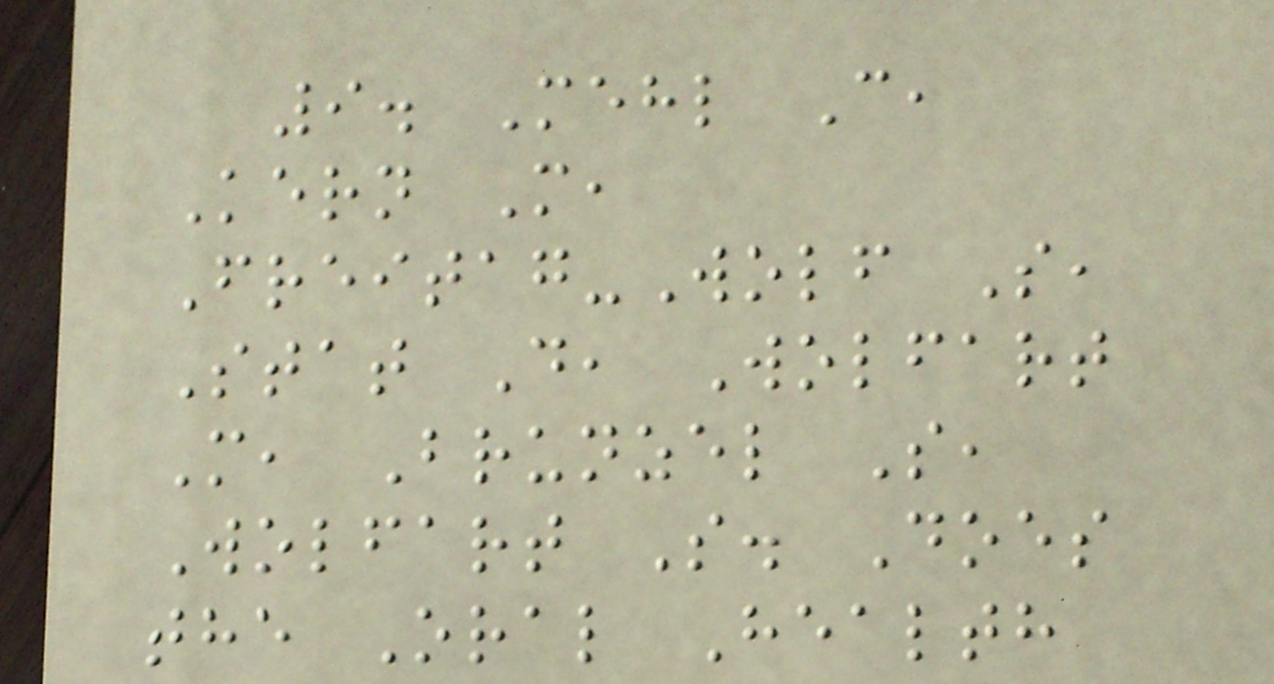9. Mehl C,
Kern M,
Freitag-Wolf S,
Stat D, Wolfart
M, Brunzel S,
Wolfart S. Does
the Oral Health
